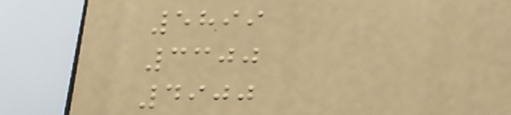5899
3300
4900
